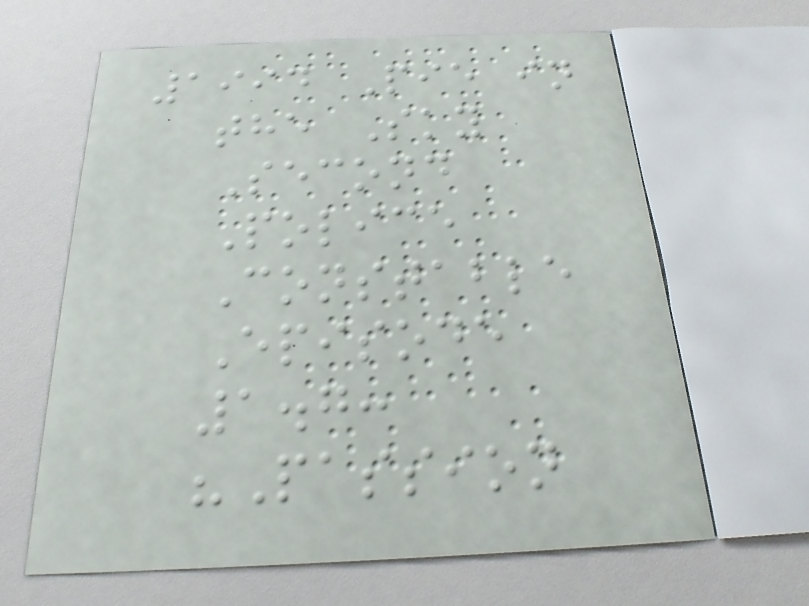1994 Pie in
the Sky
Second
Police
Constable
Episode
1.7:
"Passion
